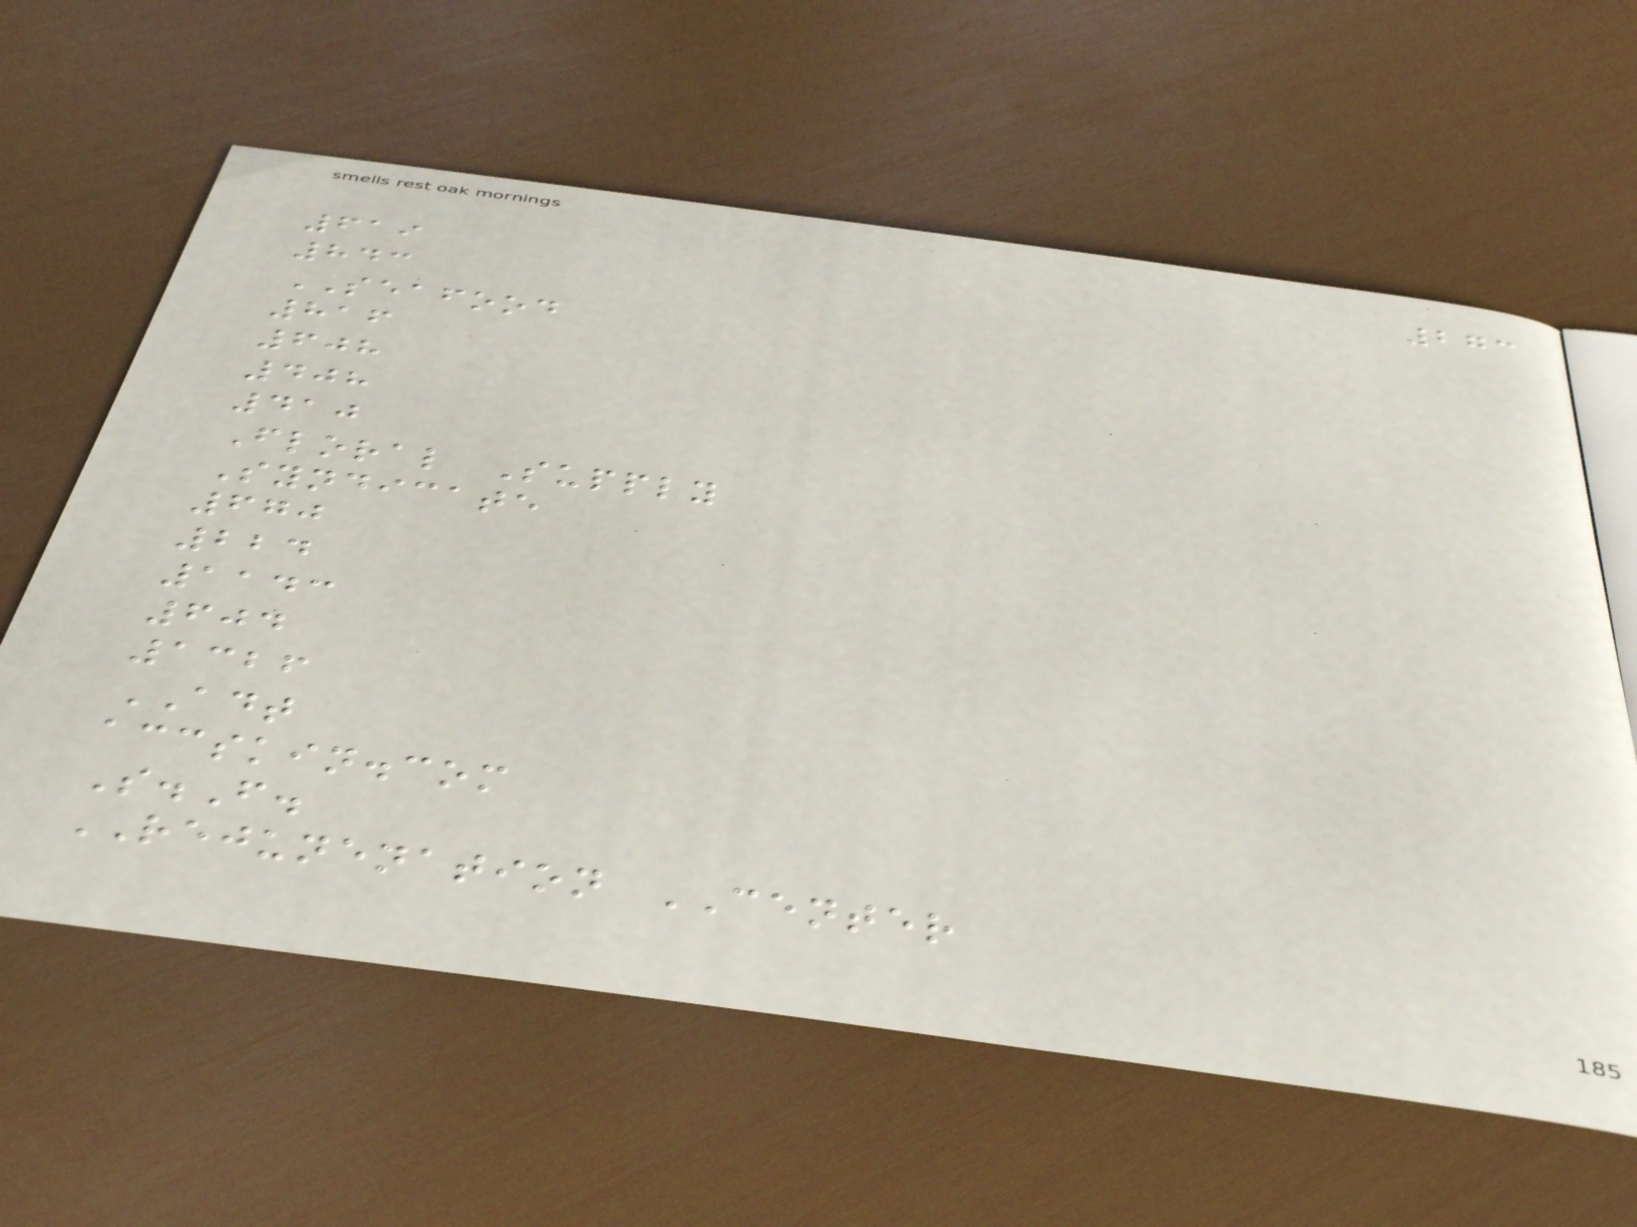273
619
843
SEAFOOD
816
608
408
410
Floral Supply
Syndicate
670
224
1143
604
1326
ADT
accskin.com
S.F.
REJUNENATION CENTER
